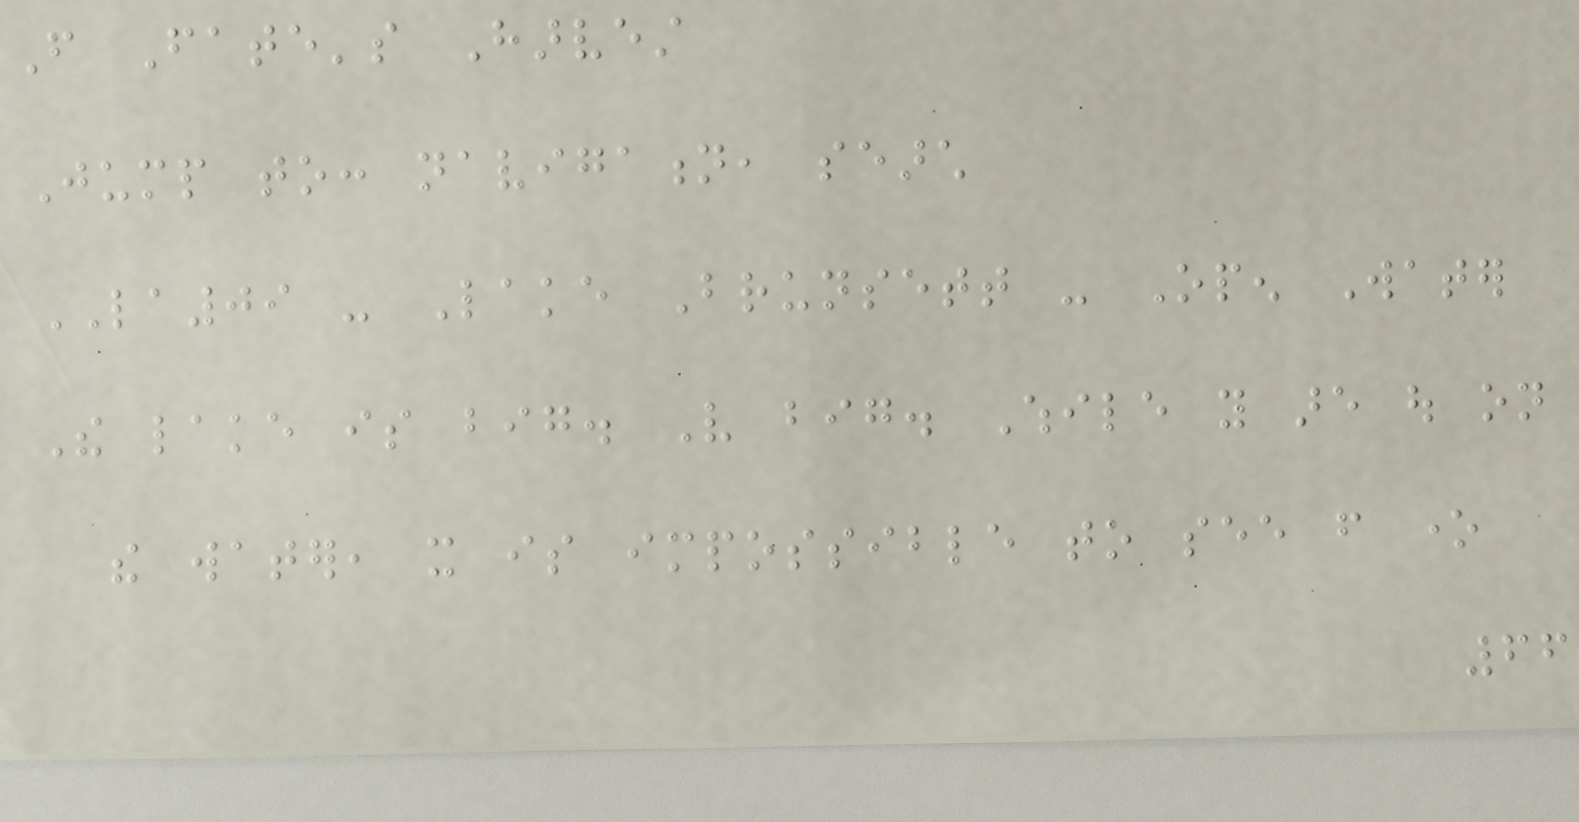From Fate's Harvest
Jump to: navigation, search
LA09 - Lake Brunsett - Open Water
The lake is big. Very big. While you are out on
the water, it is impossible to see from one
66
